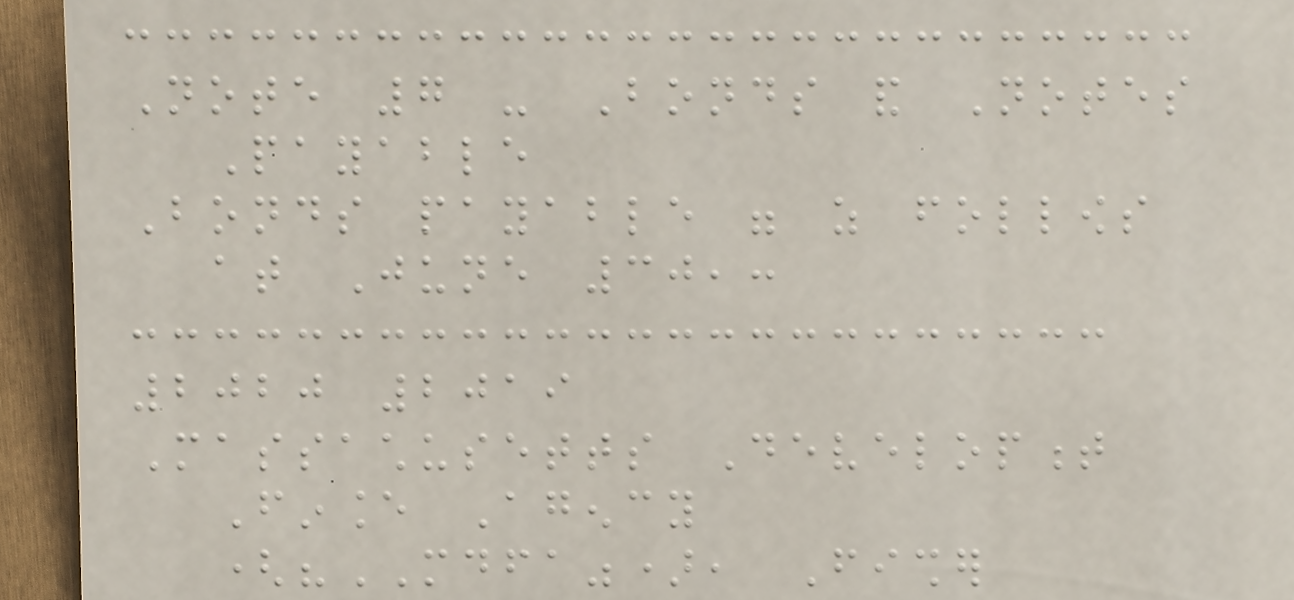Note 7 - Bonds and Notes
Payable
Bonds payable were as follows
at June 30,:
2020 2019
Massachusetts Development
Finance Agency
("MDFA"), Fisher
